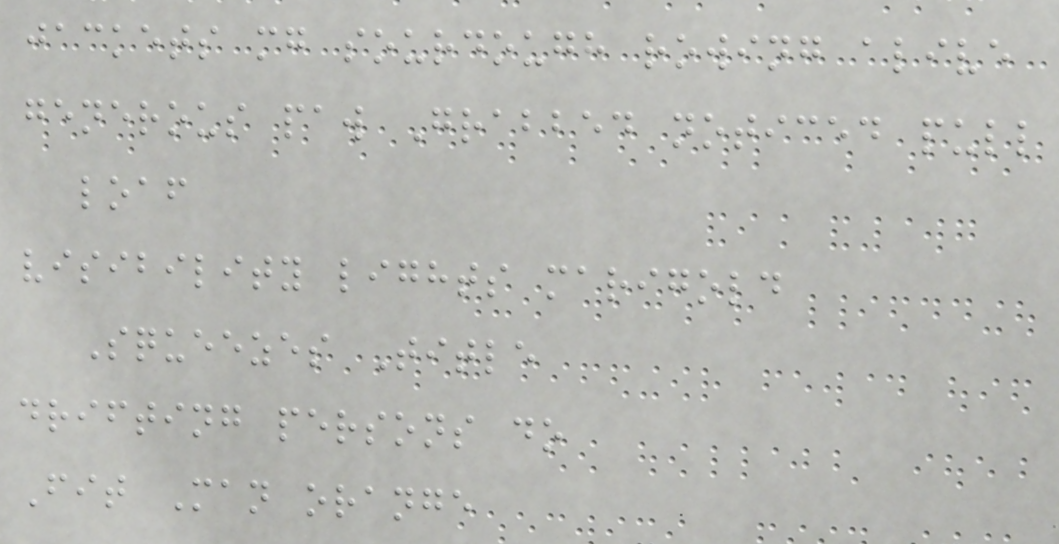jackets mg sourdough rowing alive
generous paw Grabbed noticed pull
loaf
visibility lights marigold
Squeezes Title
drifting persons do
Fit Man orange
